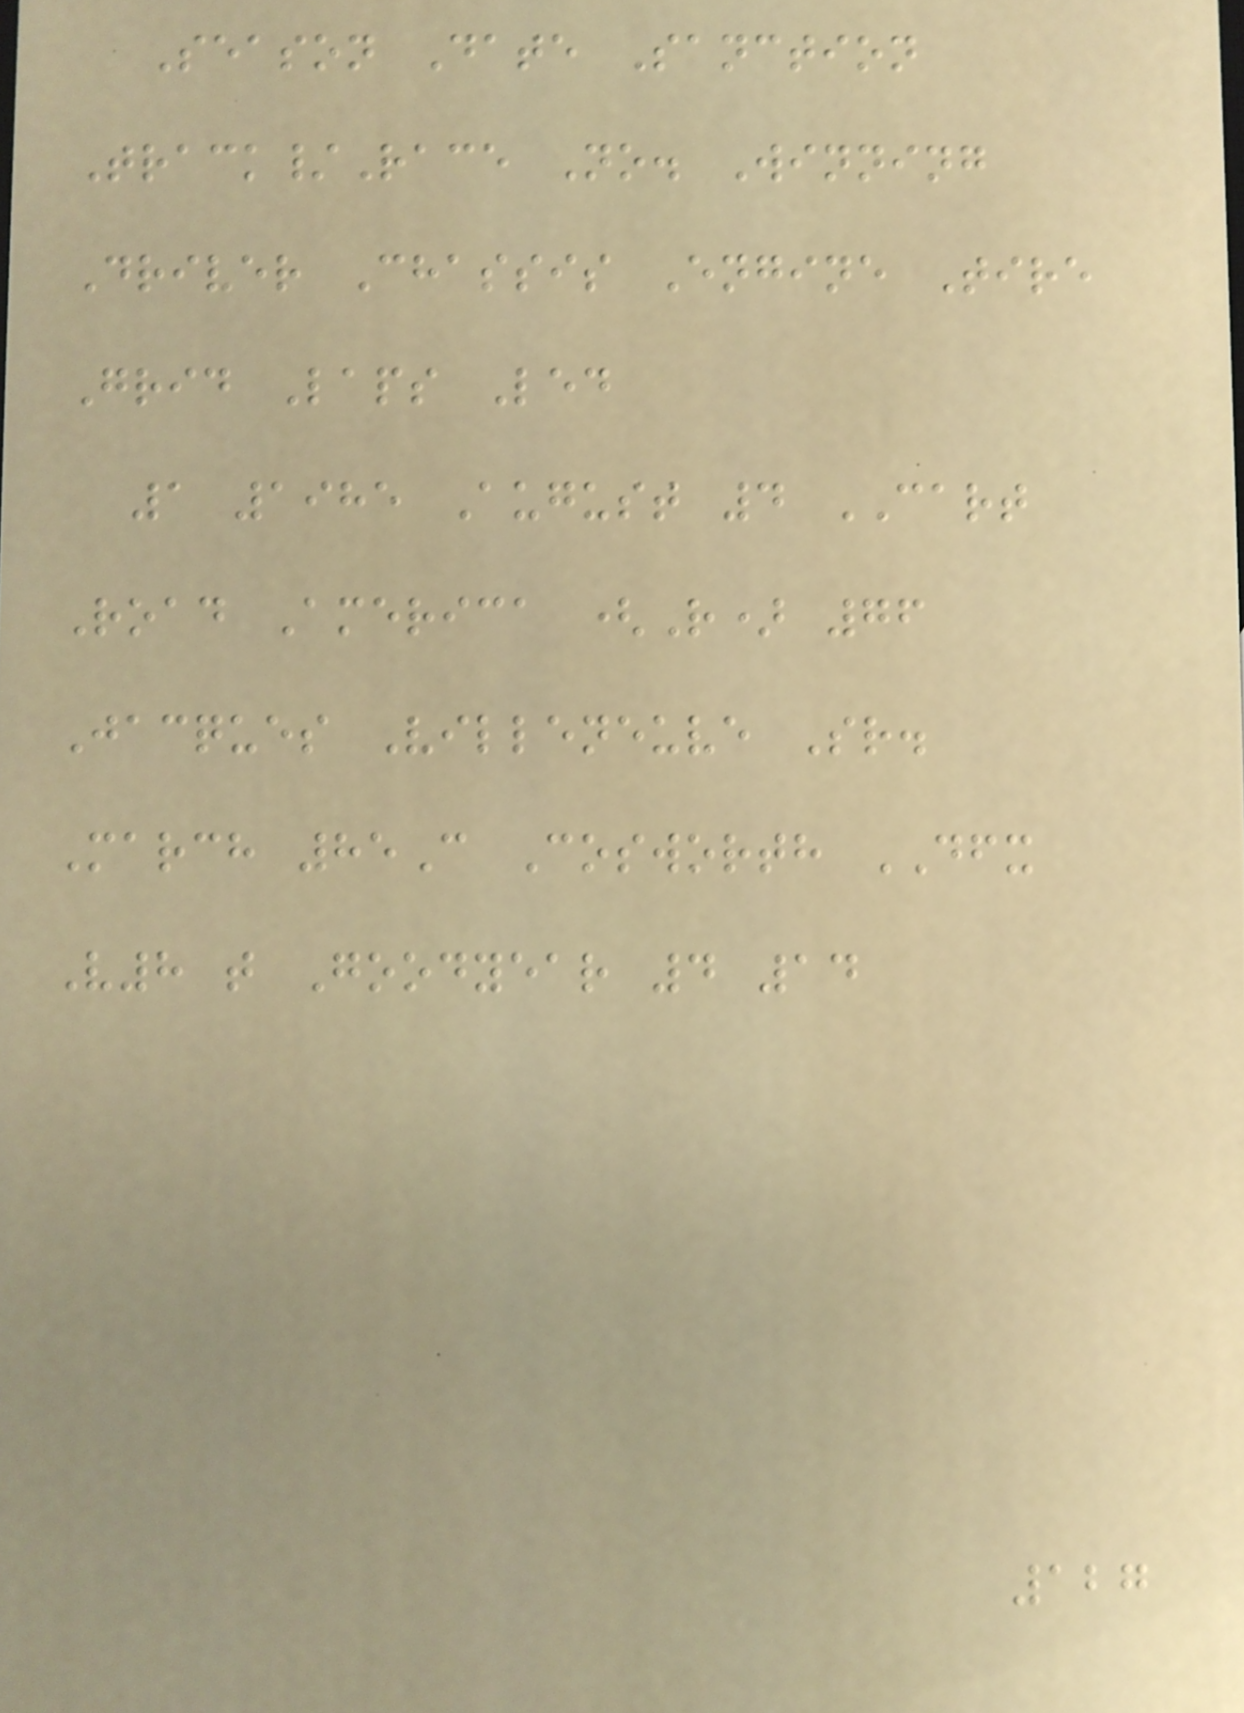Season Date Sanction
Track/Race No. Winning
Driver Chassis Engine Tire
Grid Laps Led
1 1985 August 4 CART
Road America (R) 76
Jacques Villeneuve Sr.
March 85C Cosworth DFX
V8 t Goodyear 4 14
127
